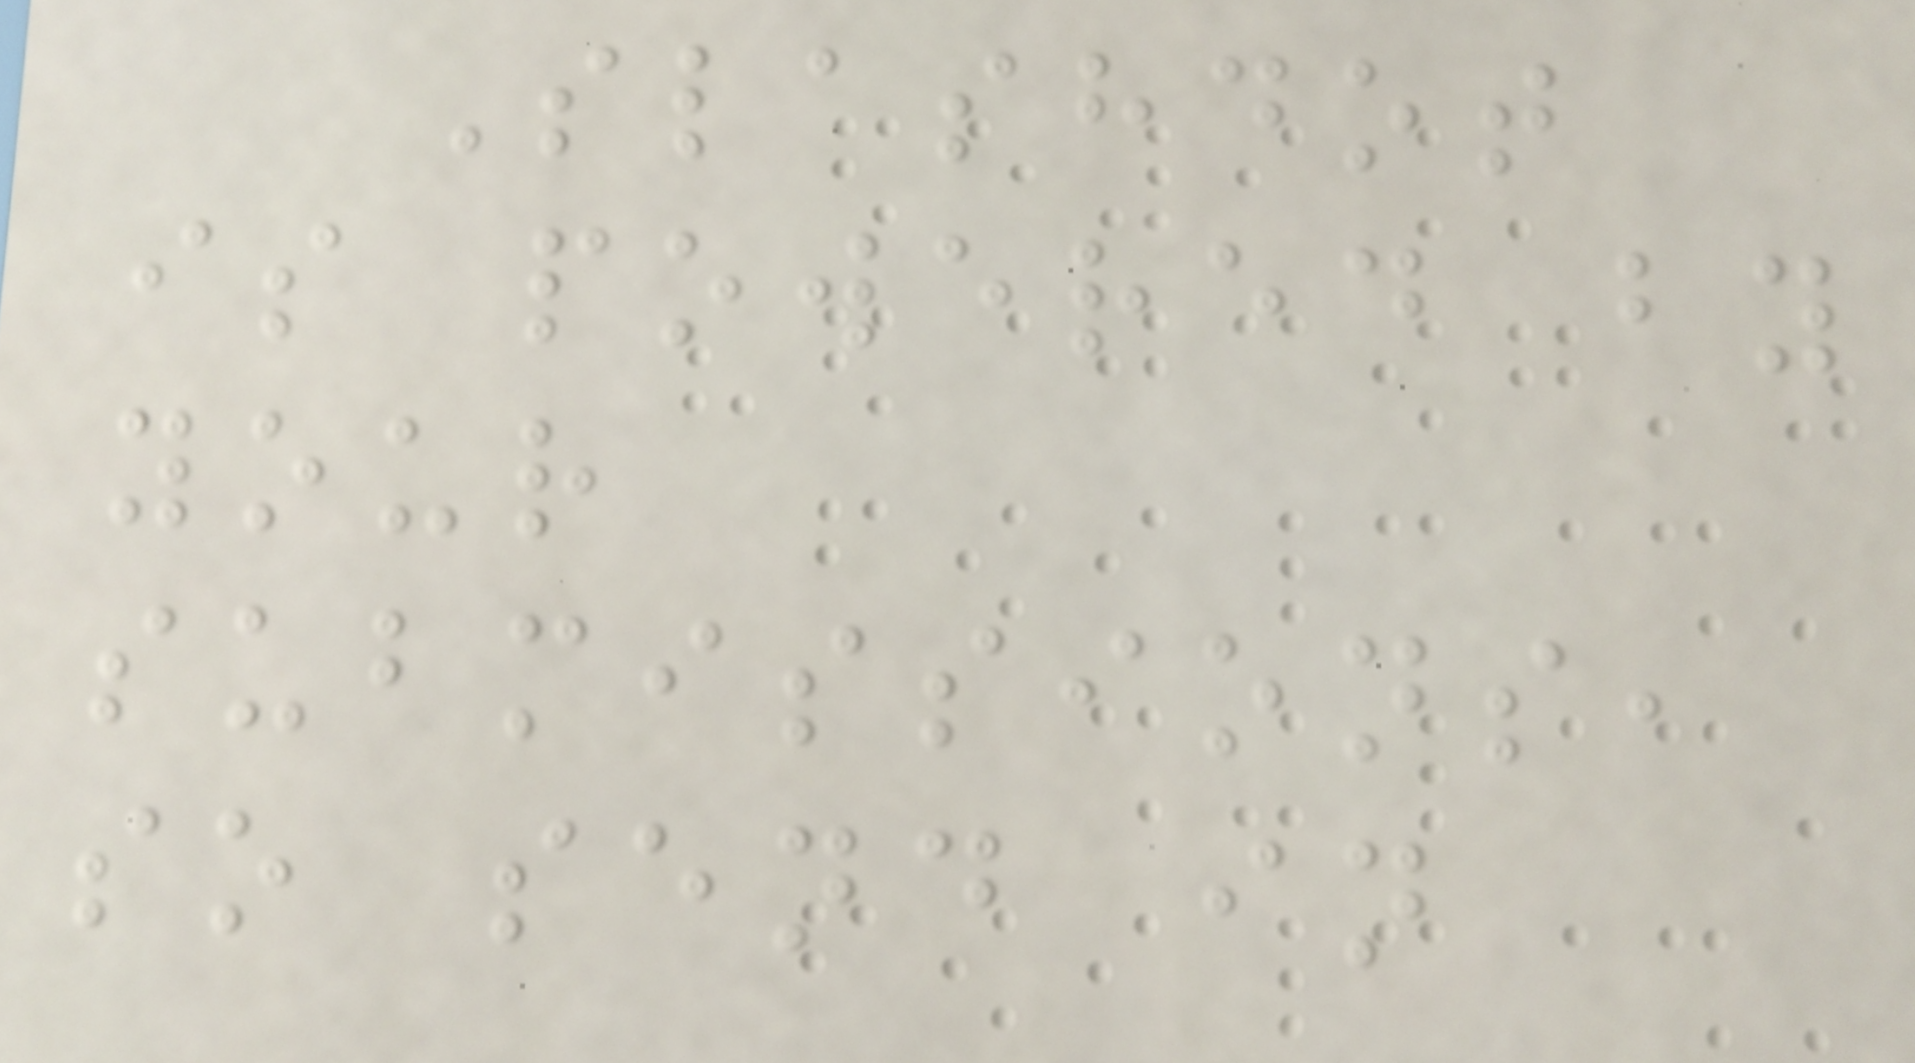Slashdot
is powered by
your
submissions,
so send in
